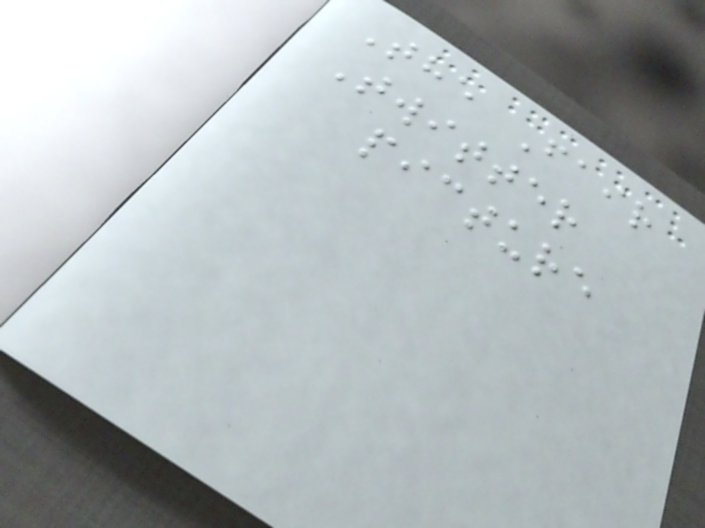The Fair
Twitter
picture
